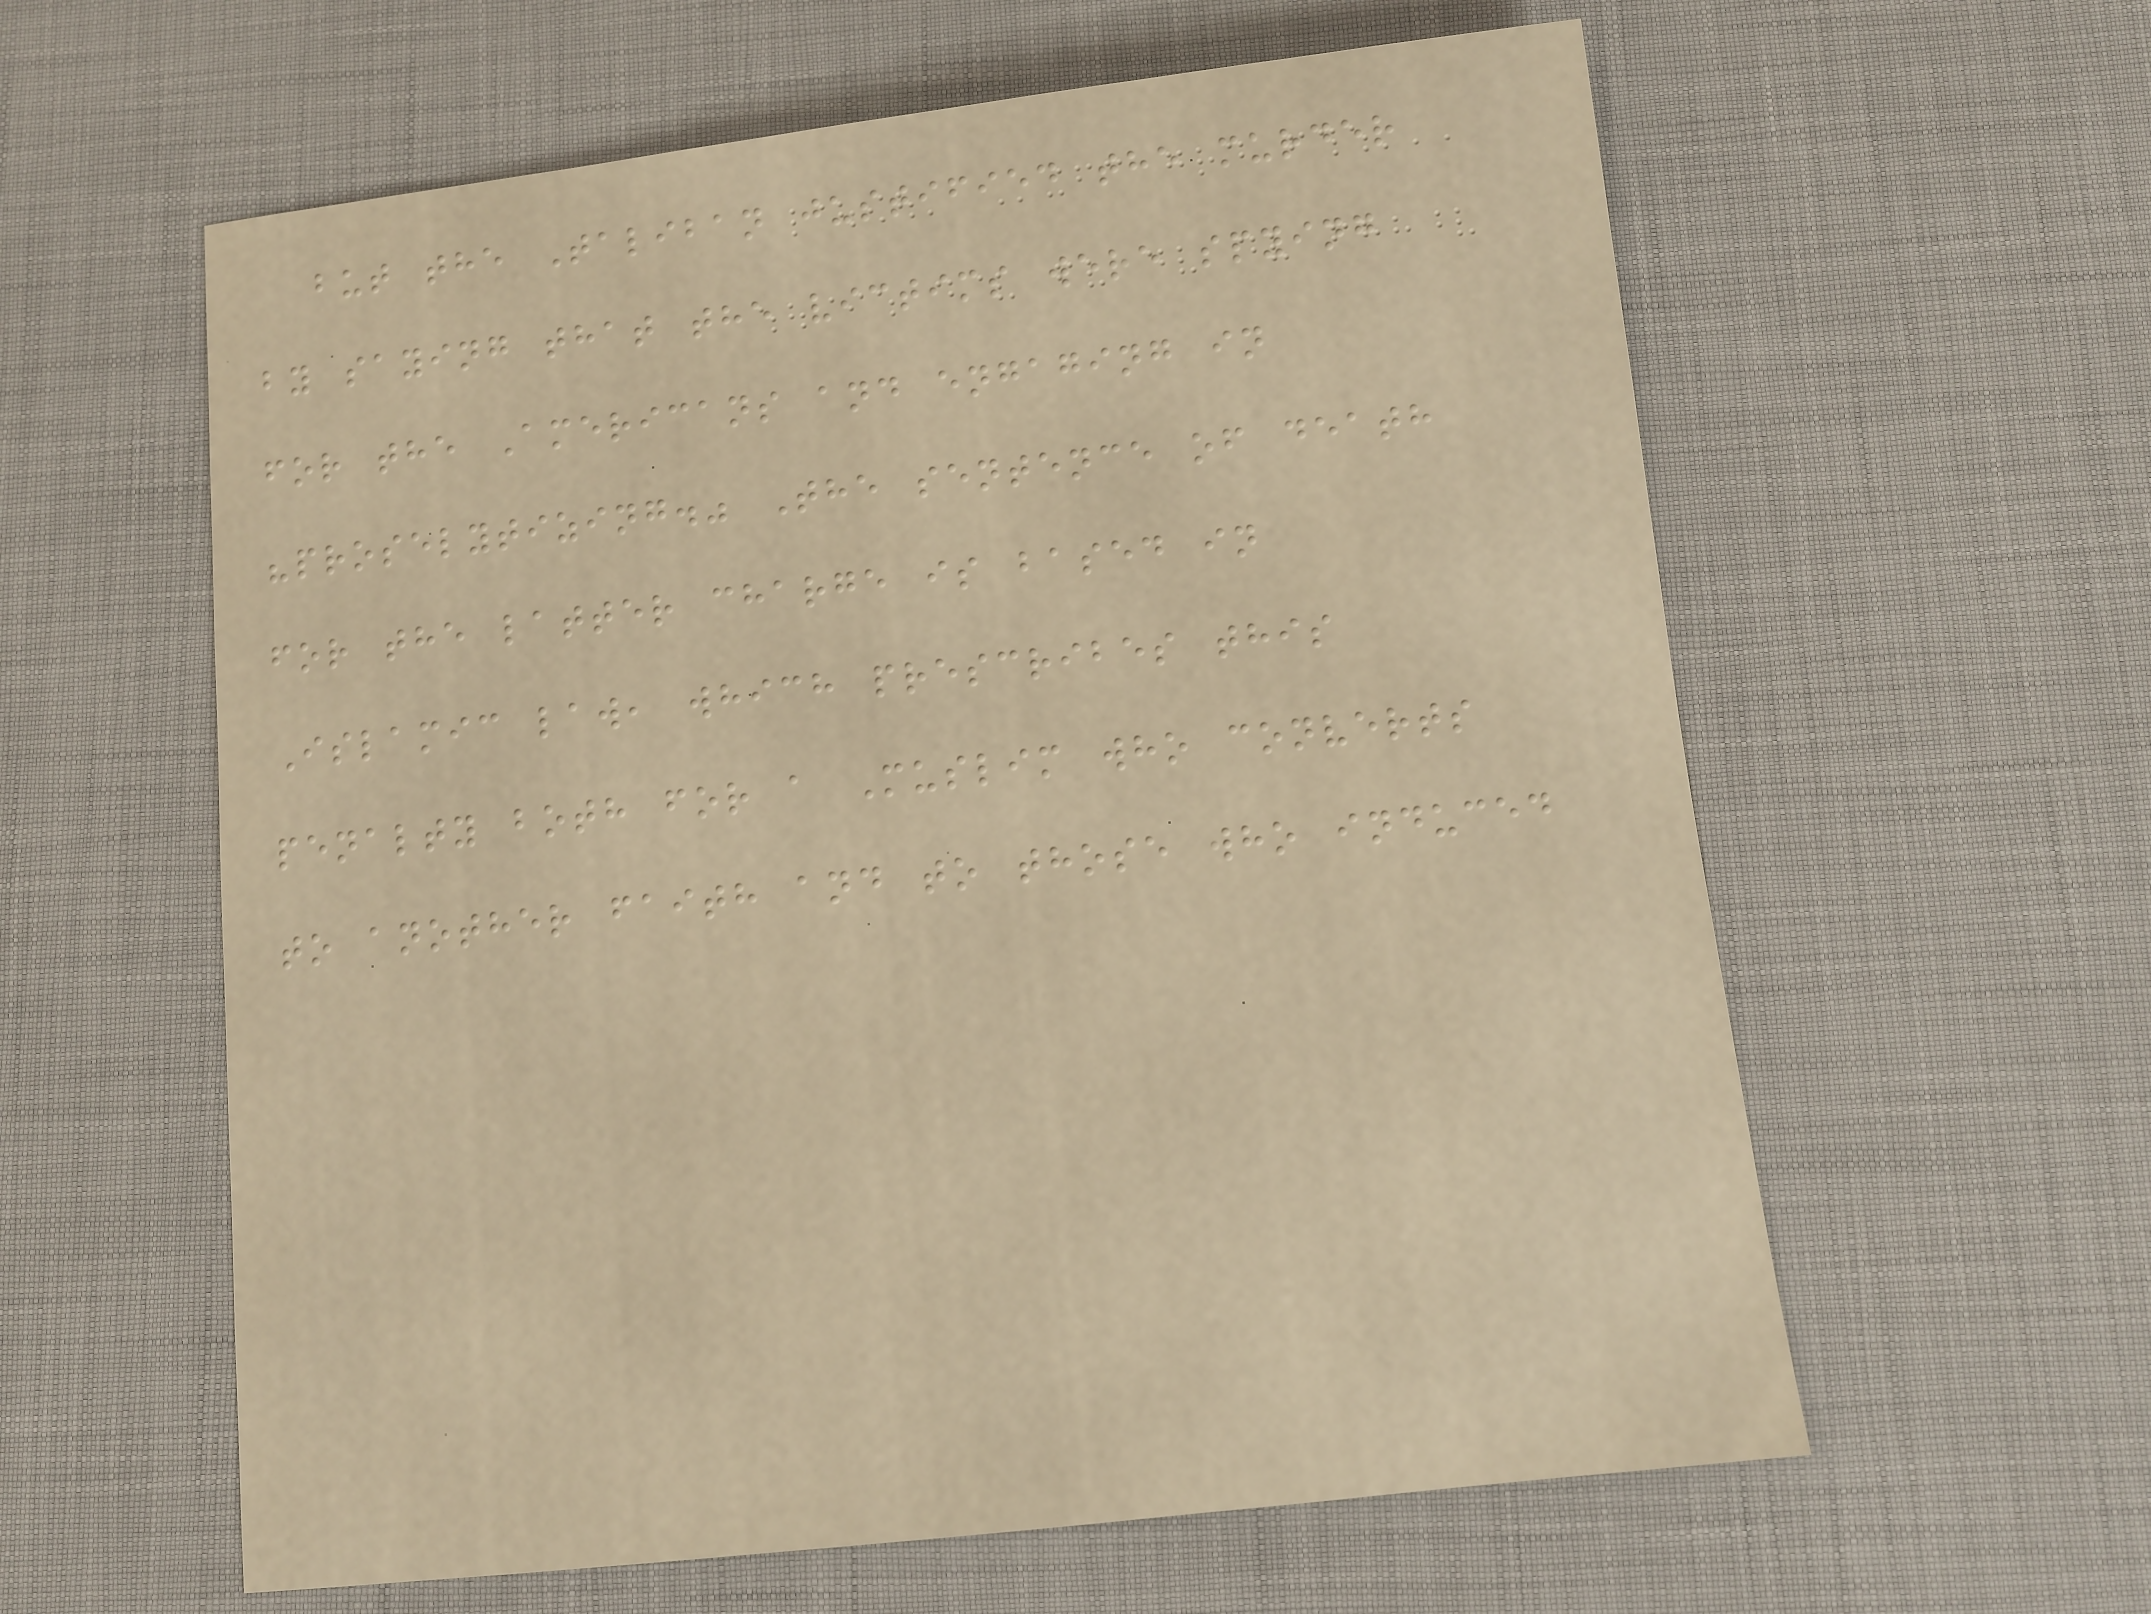but the Taliban justified the murder
by saying that the victims were spying
for the Americans and engaging in
"proselytizing." The sentence of death
for the latter charge is based in
Islamic law, which prescribes this
penalty both for a Muslim who converts
to another faith and to those who induced
